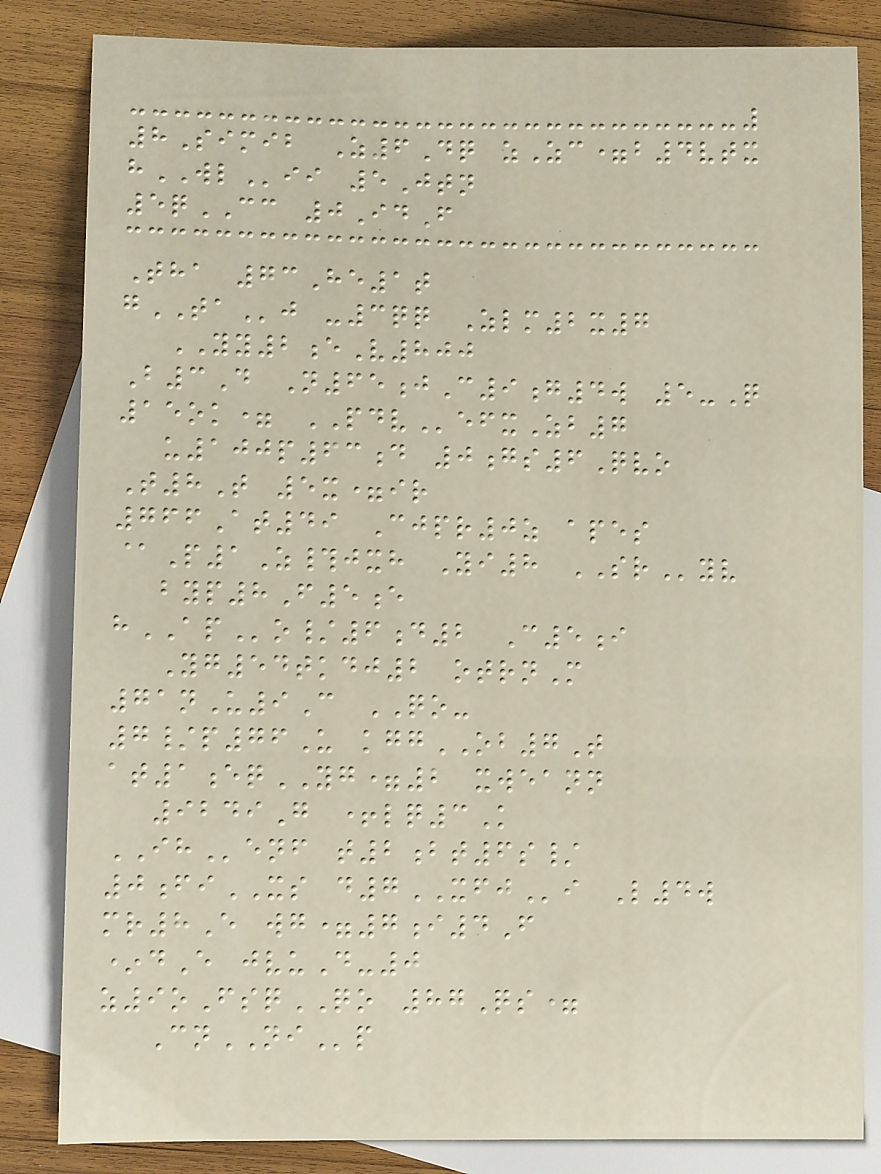8Simib Z6Dq zZc=b4vtx
hWLii 5Jtn
5qCC 0IdF
Tha 73He1t
gTAj -3qq Zlm2x7
YY2eV800
B3D N65jC9g4w 5-Q
15ok= PDVefxZb7
u100p63d 0gs6Qvo
T8T 5x=ir
766At49 Cjpr0z apes
@P1Z#jxh Yi8 SRyv
byp8F5e
hAPo/6d2 C5i
Yg54tkdj2 otrnM
71nU9C QO-
7/p76U kggOB7T
at1eqYG=2 xweann
9249G +lq3K
IHenf t2bt6s/
0fiXS d7XFJi L4w
mr8E wg=7i4F
*dE jvuD-0
z9oFsqQO 87Qs=
CnNIp
